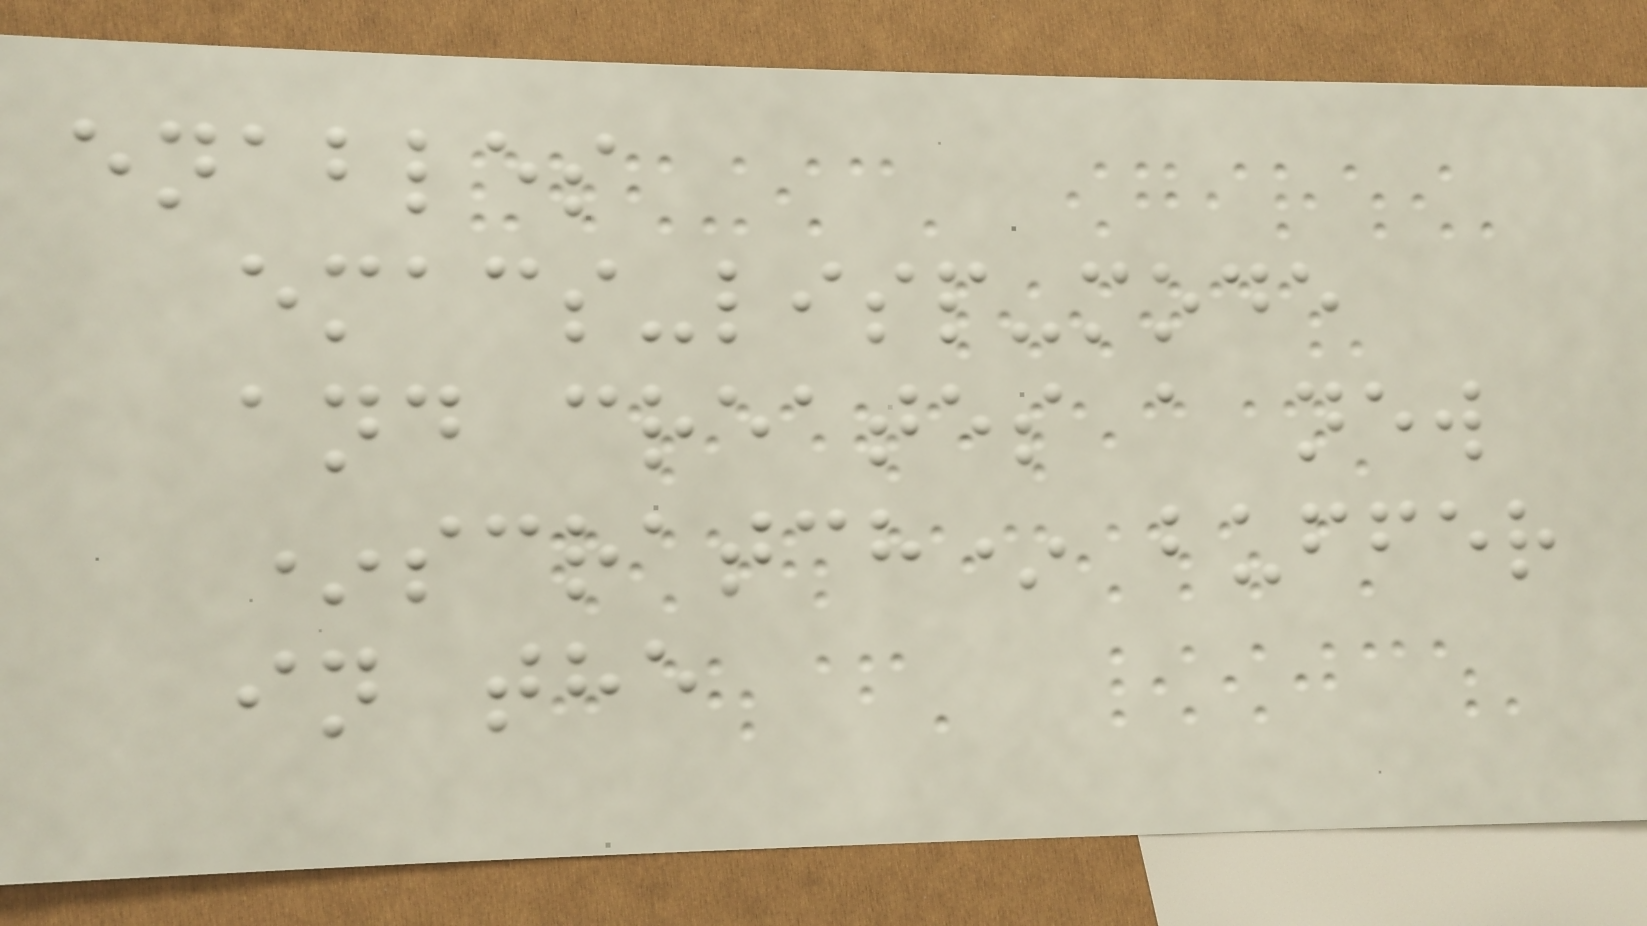enables
emacs-lisp-mode
and creates a new
*scratch* buffer
in the
